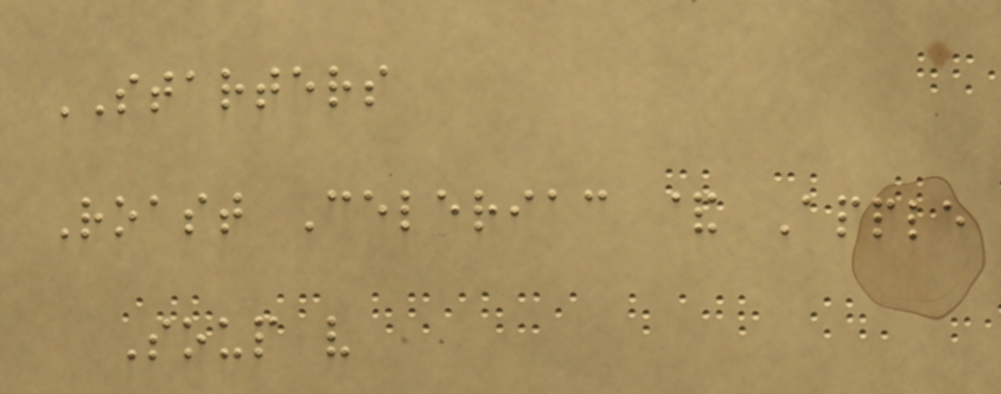STARTERS
Roast Celeriac & Apple
Soup v
